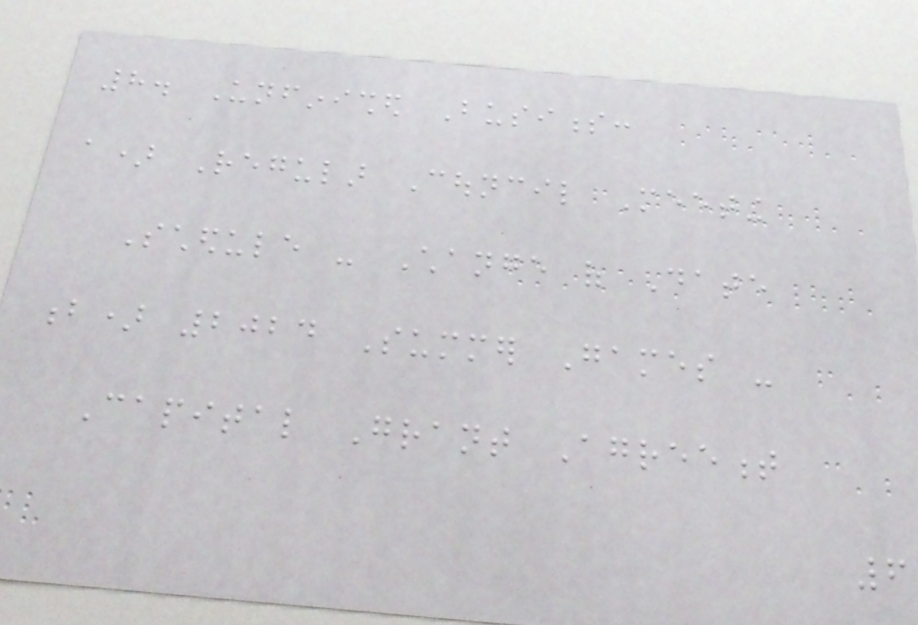8. Unfinished Business:
a) Regular Council Meeting
Schedule - Change of Date
b) 2024 Summer Games -
Capital Grant Agreement
6
